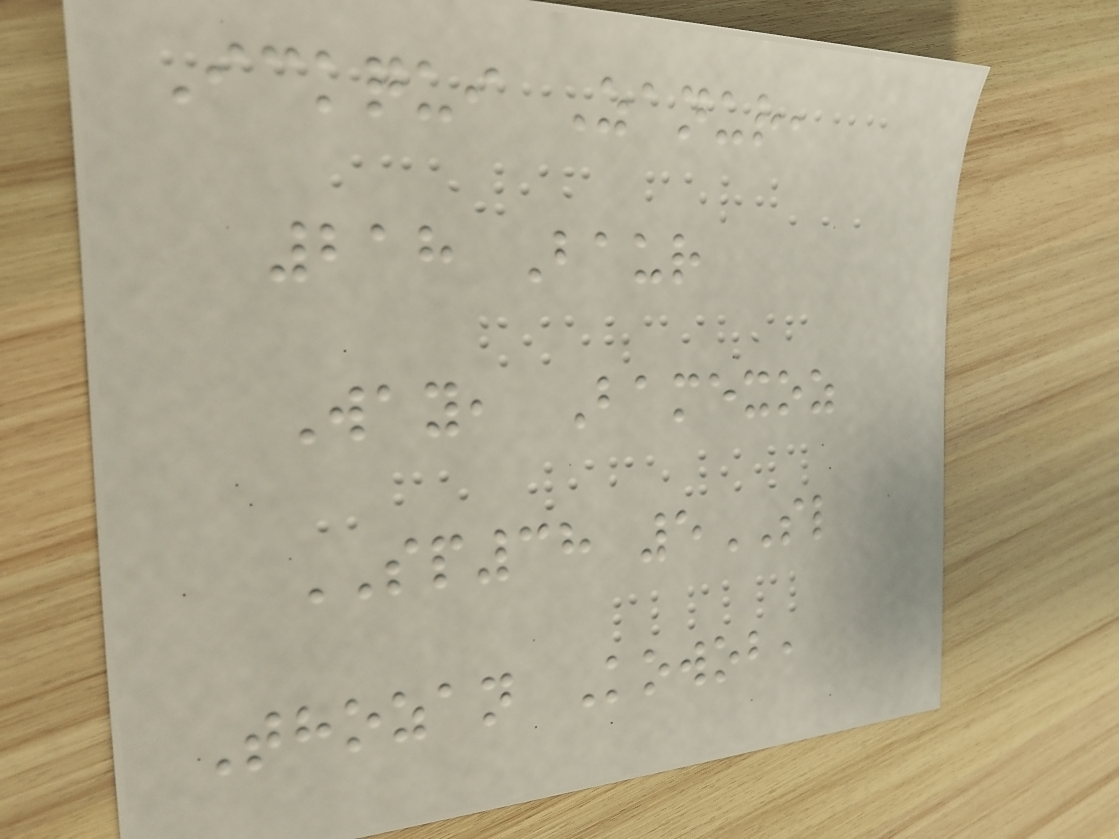Ickqui Zanur,
218 Baur
Way, Bamexoz
SP38 5SL
Thozan Kowob,
